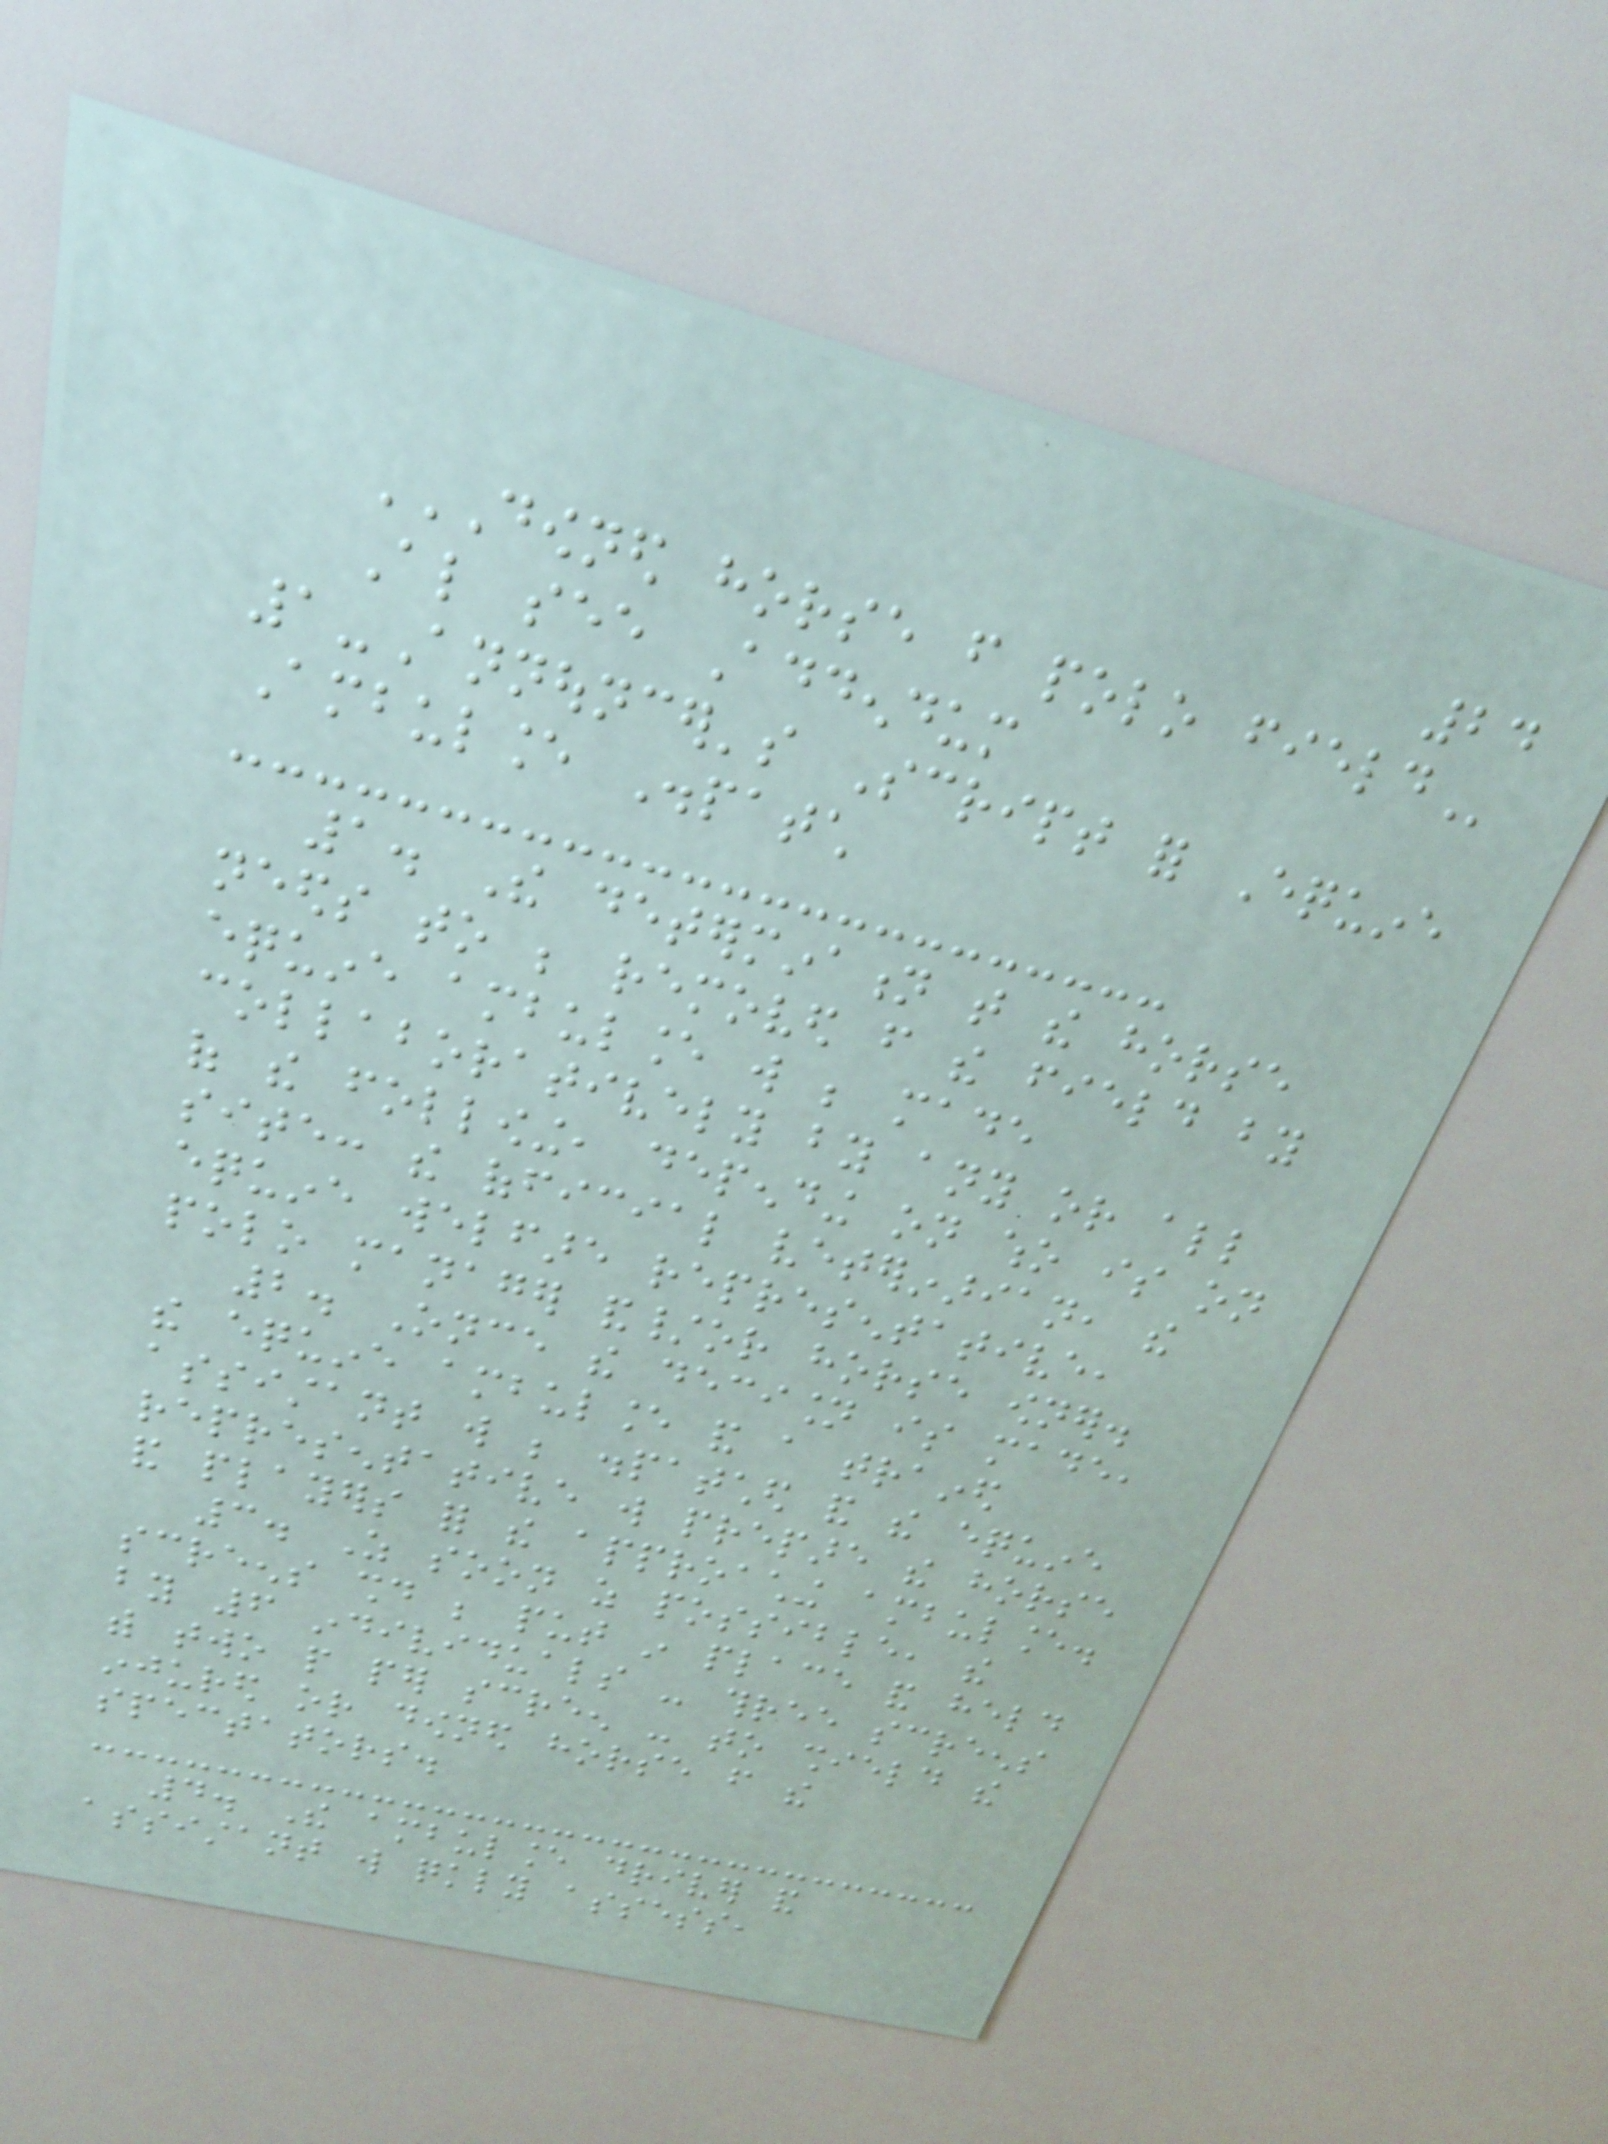24
DOWNED HORSE FROM POLO FIELD
Also see Addendum
1-Announcer's Script for Equine
Ambulance Dispatch
1. The determination that the horse
needs to be removed from the field by
equine ambulance will be made
collaboratively by any or all
of the following, depending on who is on
site: the official veterinarian, the
equine welfare representative,
polo manager and/or horse owner.
2. Once the decision is made,
the equine ambulance and a trained
assistant will be dispatched and the equine
representative will prepare the horse
and players for the approaching ambulance.
3. As soon as possible, the
screens should be put in place and held
by 6 individuals - three screens
with two people per screen - to shield the
injured or downed horse from the
spectators.
4. The ambulance driver and
assistant will quickly assess,
